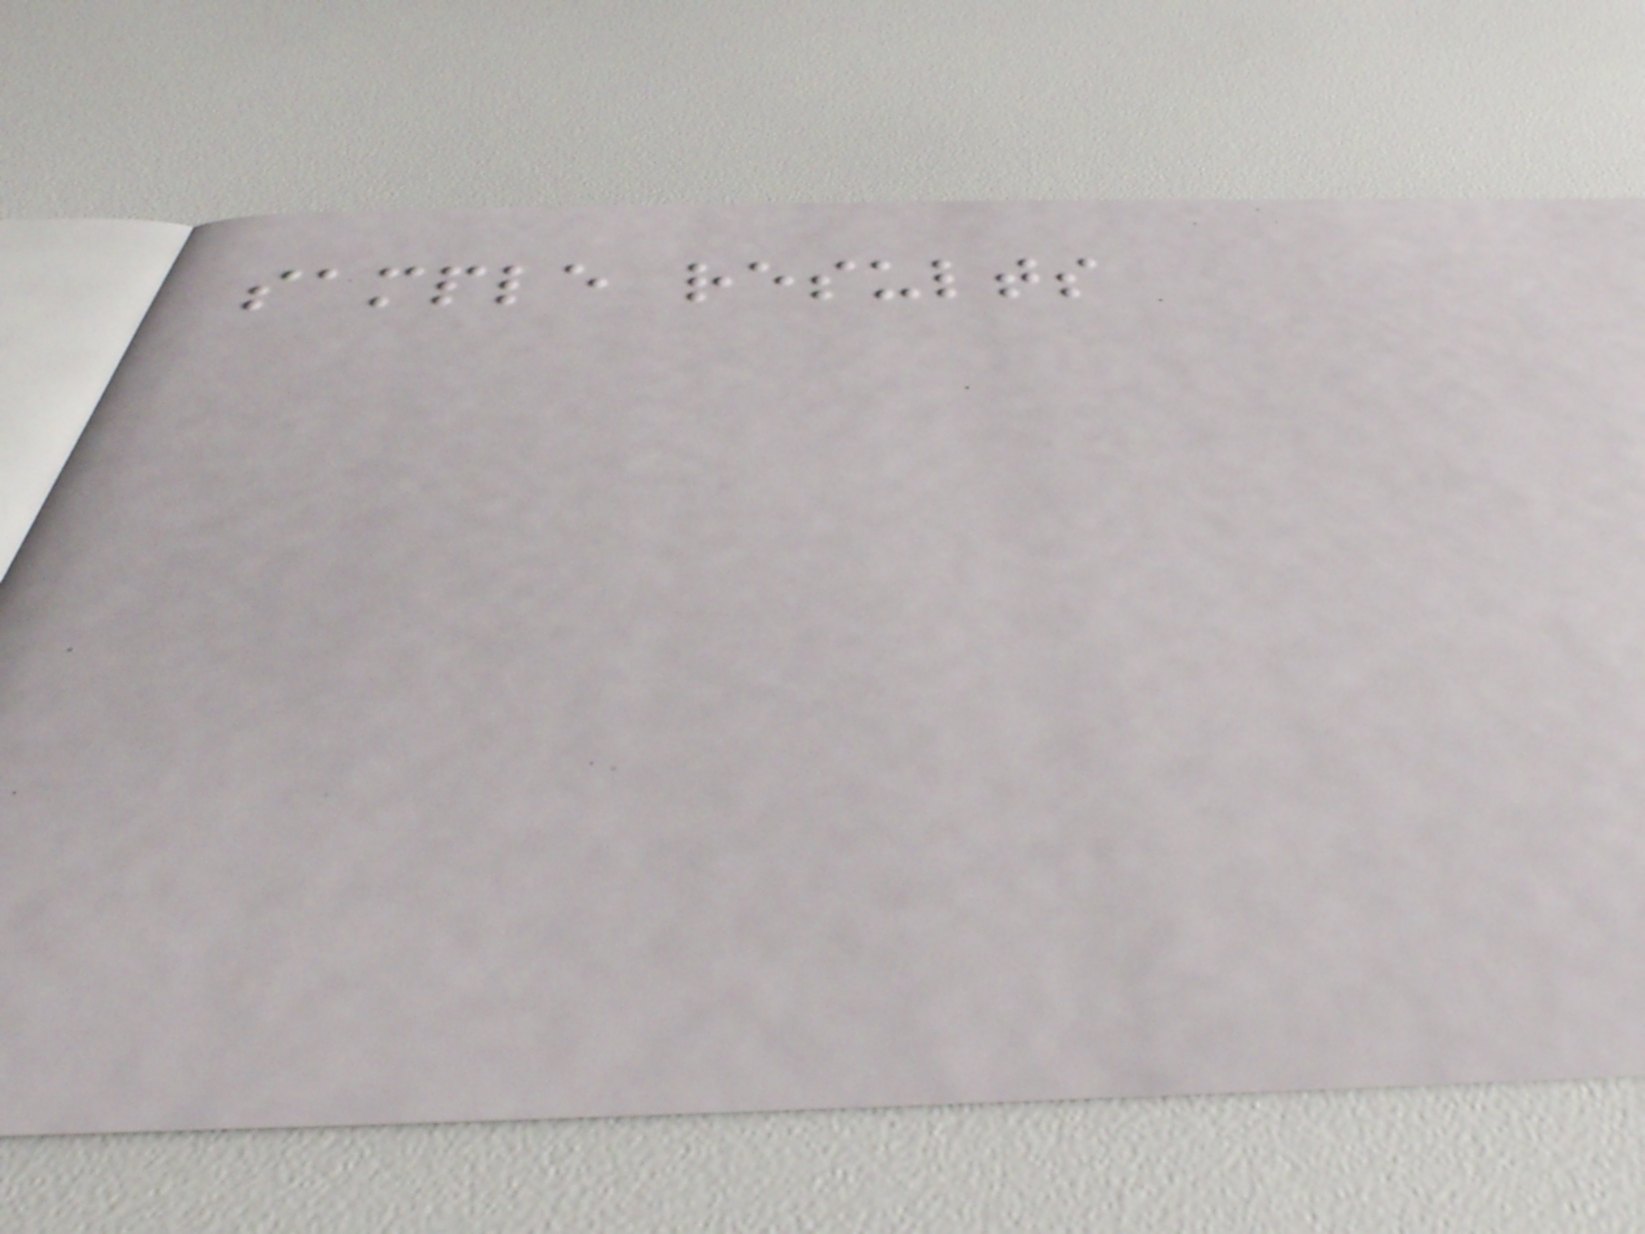sample results
